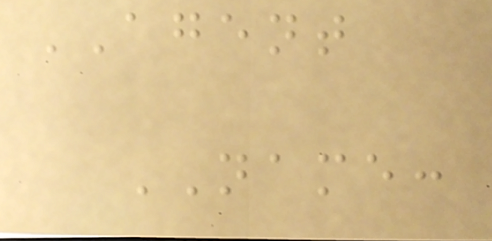AGENT
NAME:
